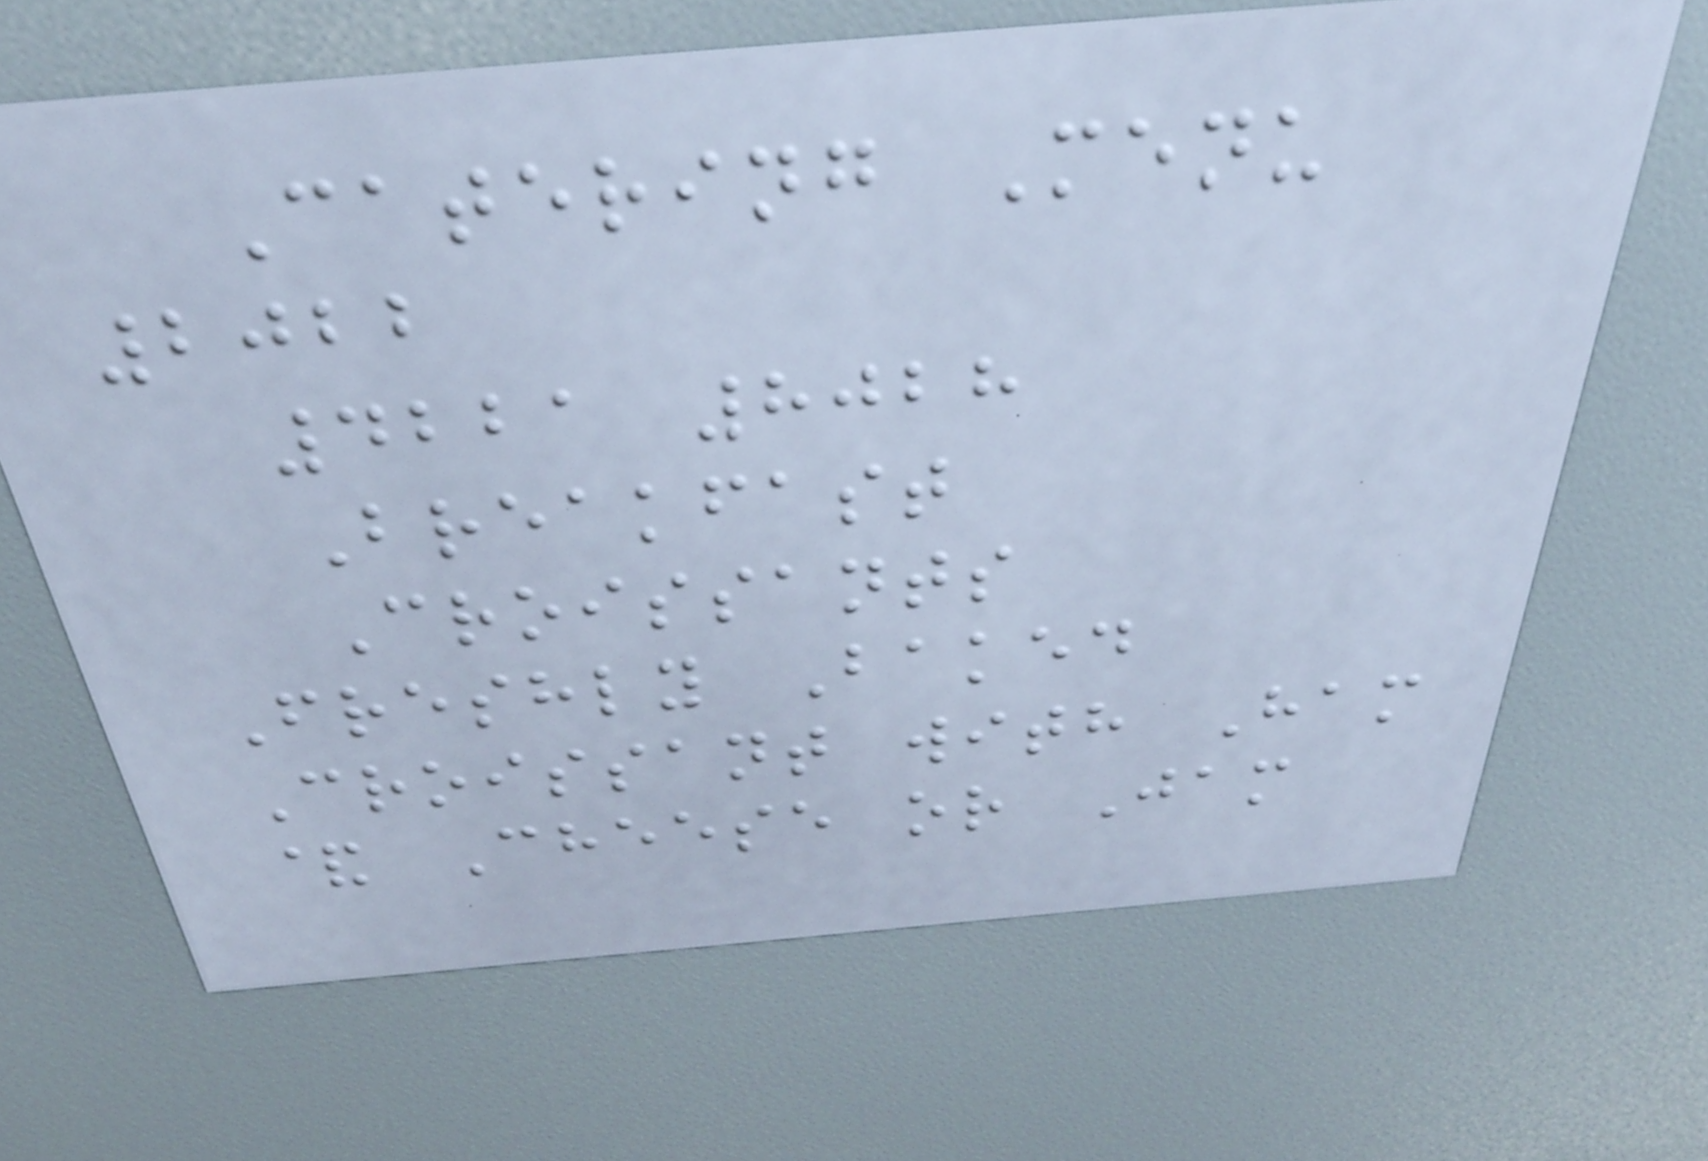Catering Menu
2022
4221 8028
Breakfast
Croissants
Freshly Baked
Croissant with Ham
& Cheese or Jam
